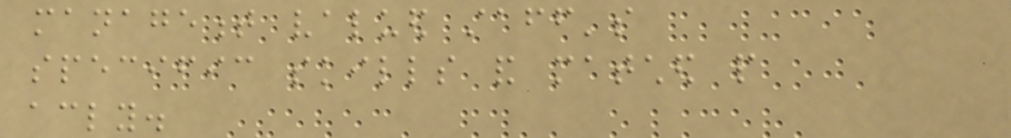management valued staff's
specific skills and matched people
accordingly.
